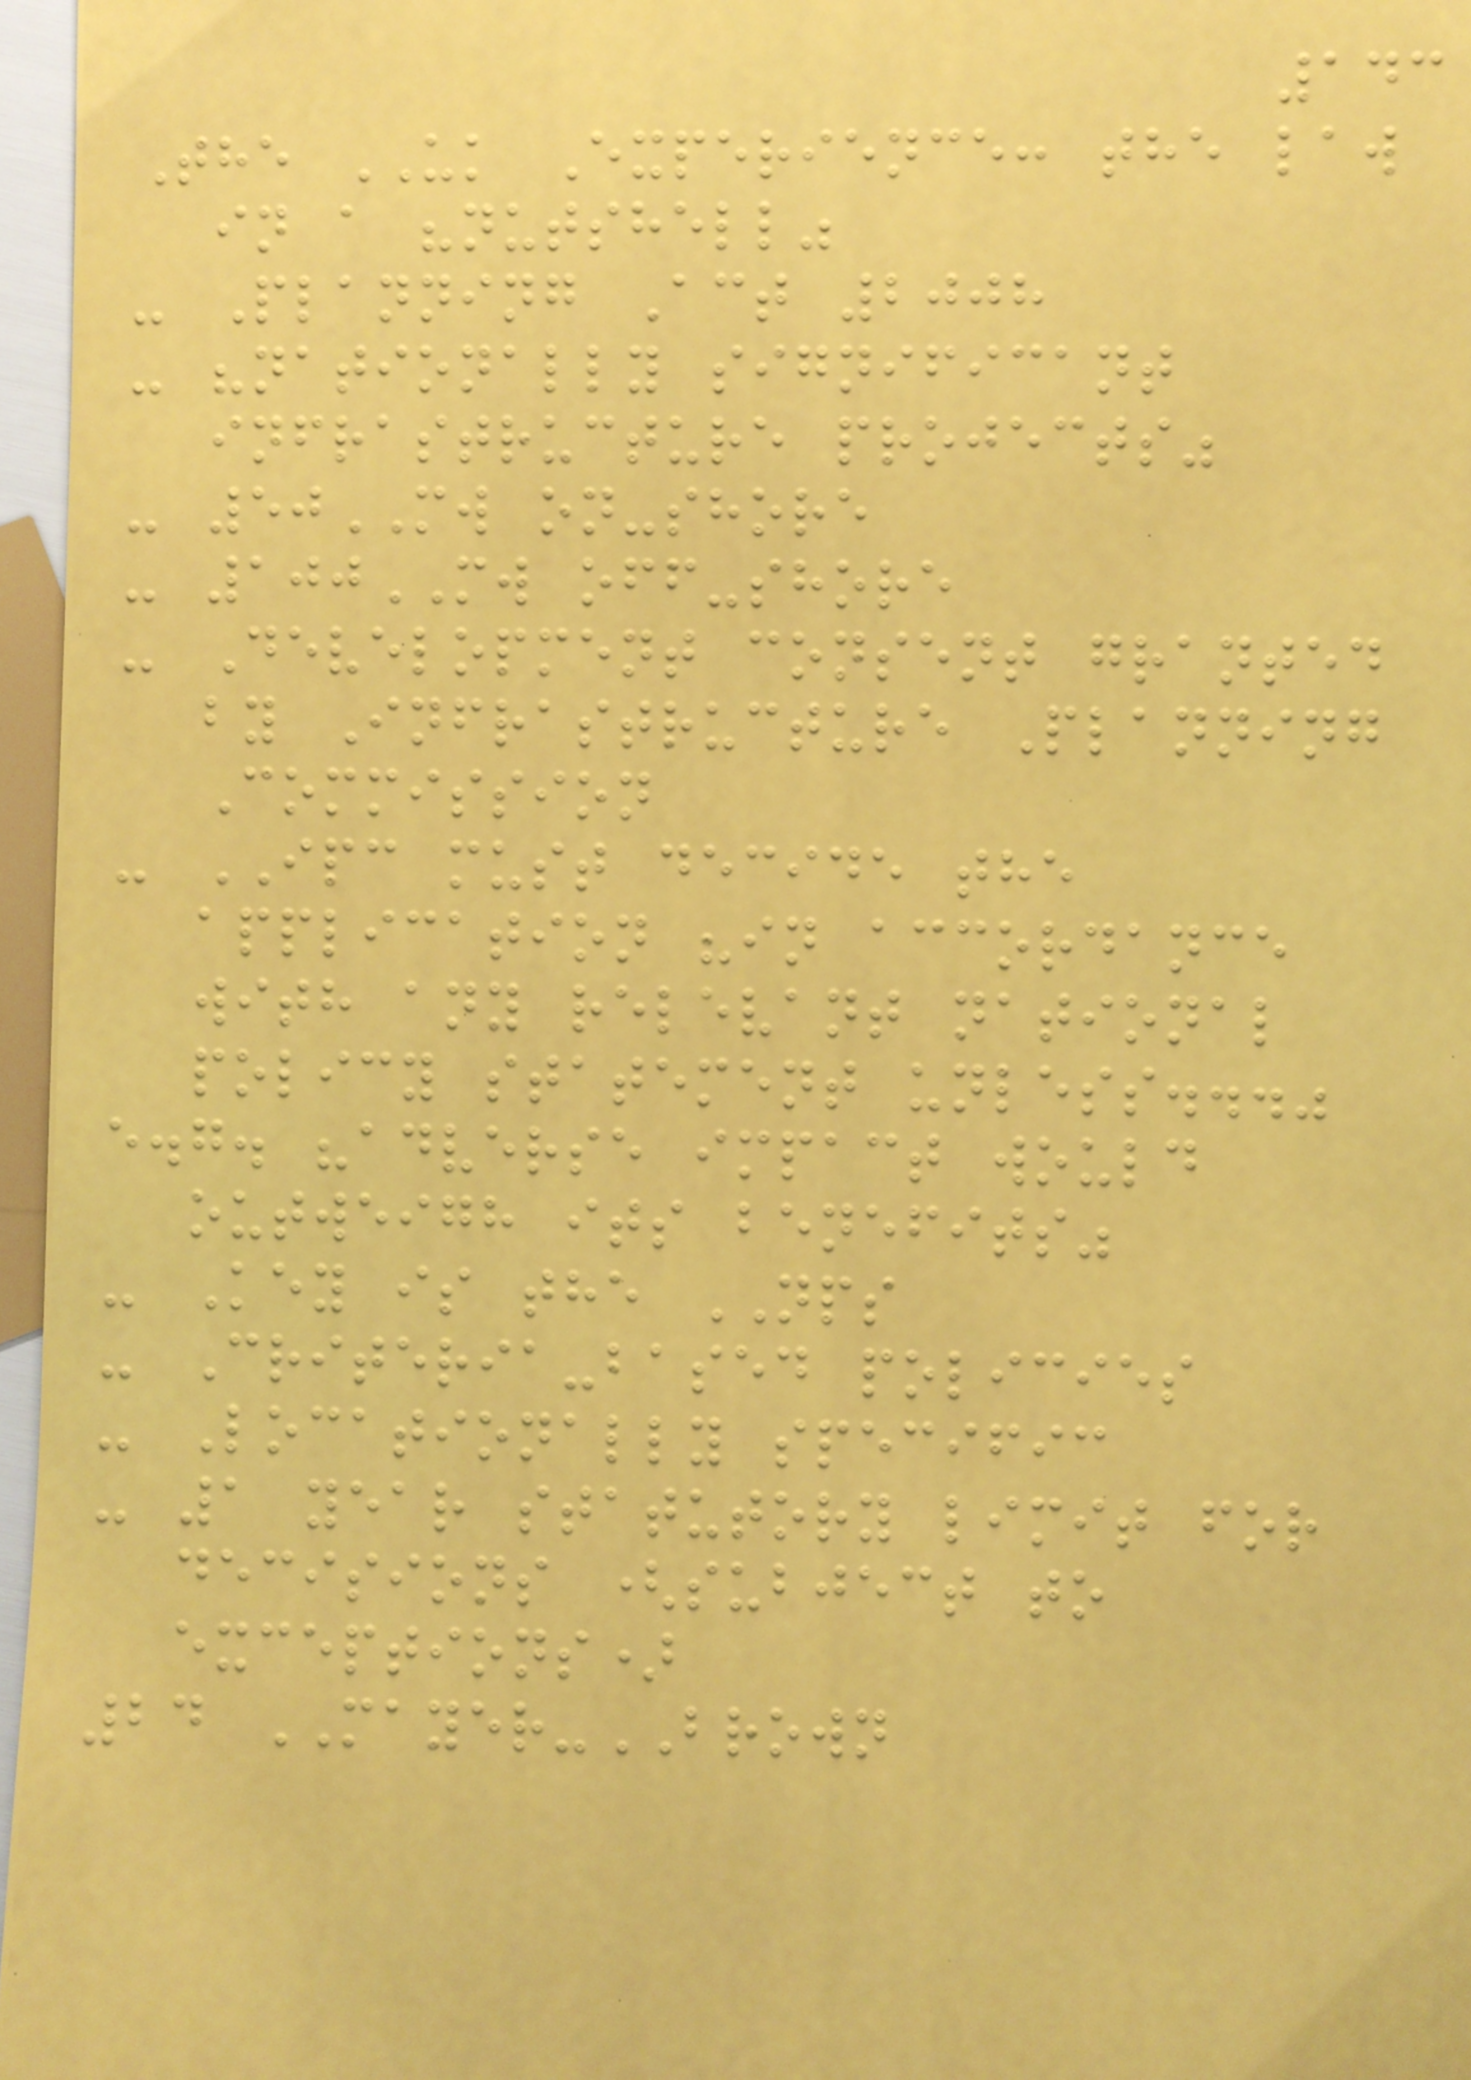143
The UK Experience: the law
in a "nutshell"
- Planning Act 2008
- "nationally significant
infrastructure projects"
- 50MW on-shore
- 100MW off-shore
- Development consent granted
by Infrastructure Planning
Commission
- IPC must decide the
application "in accordance
with any relevant national
policy statement unless..."
e.g. "adverse impact would
outweigh its benefits"
- Key is the NPS
- Criteria-based policies
- Locationally specific
- 1 year statutory limit for
decisions (subject to
exceptions)
24 MAYER-BROWN
